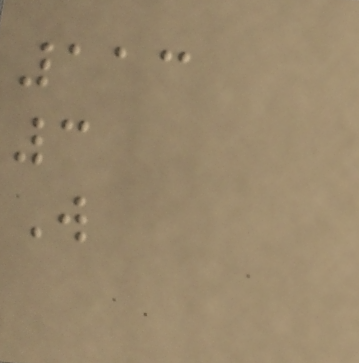113
3
W
